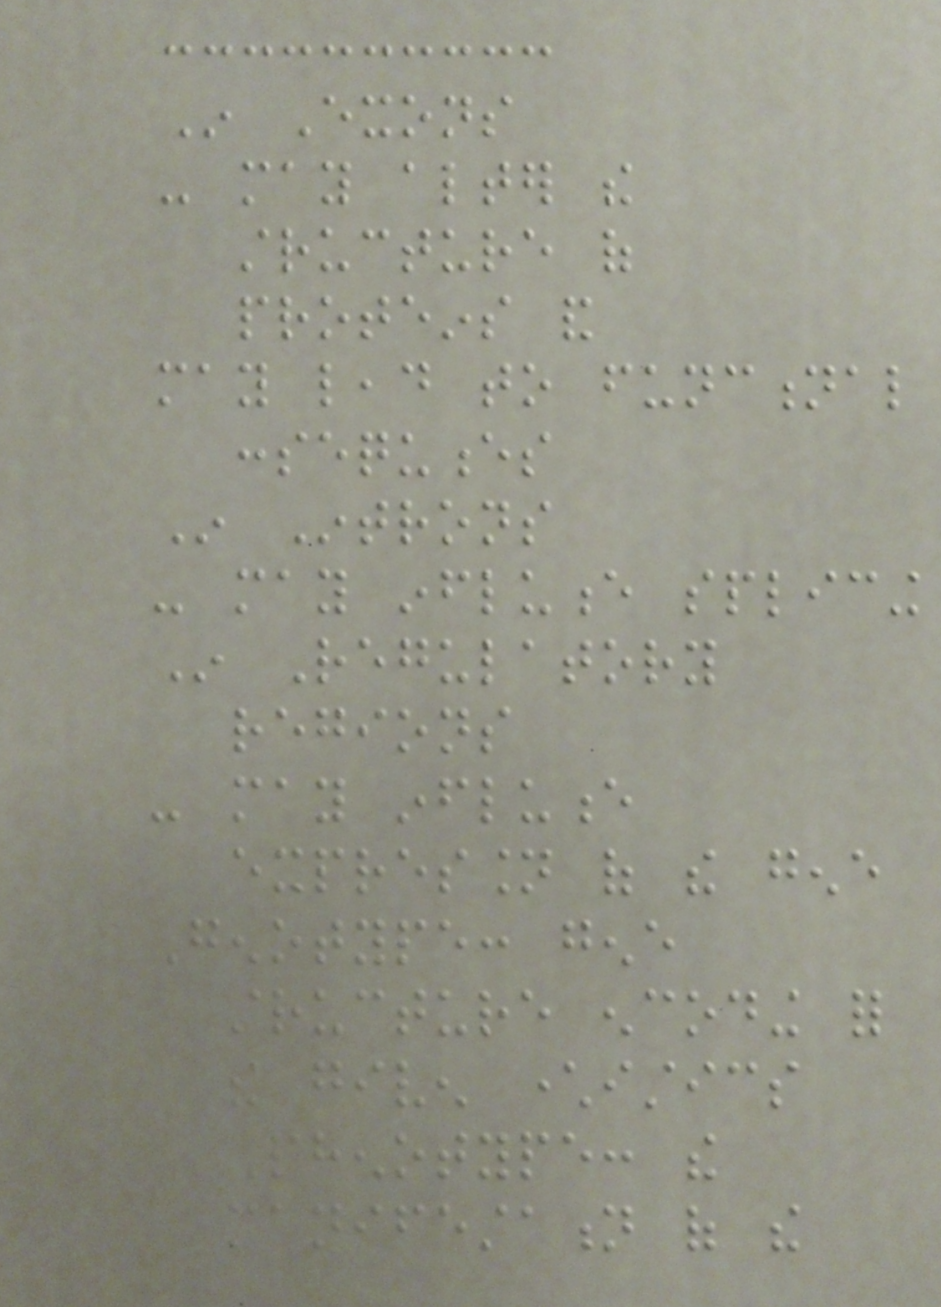In Exons
- may alter the
structure of
proteins and
may lead to functional
consequences
In Introns
- may influence splicing
In Regulatory
regions
- may influence
expression of the gene
Genotype: gene
structure encoding for
the given characteristics
Phenotype: the
manifestation of the
